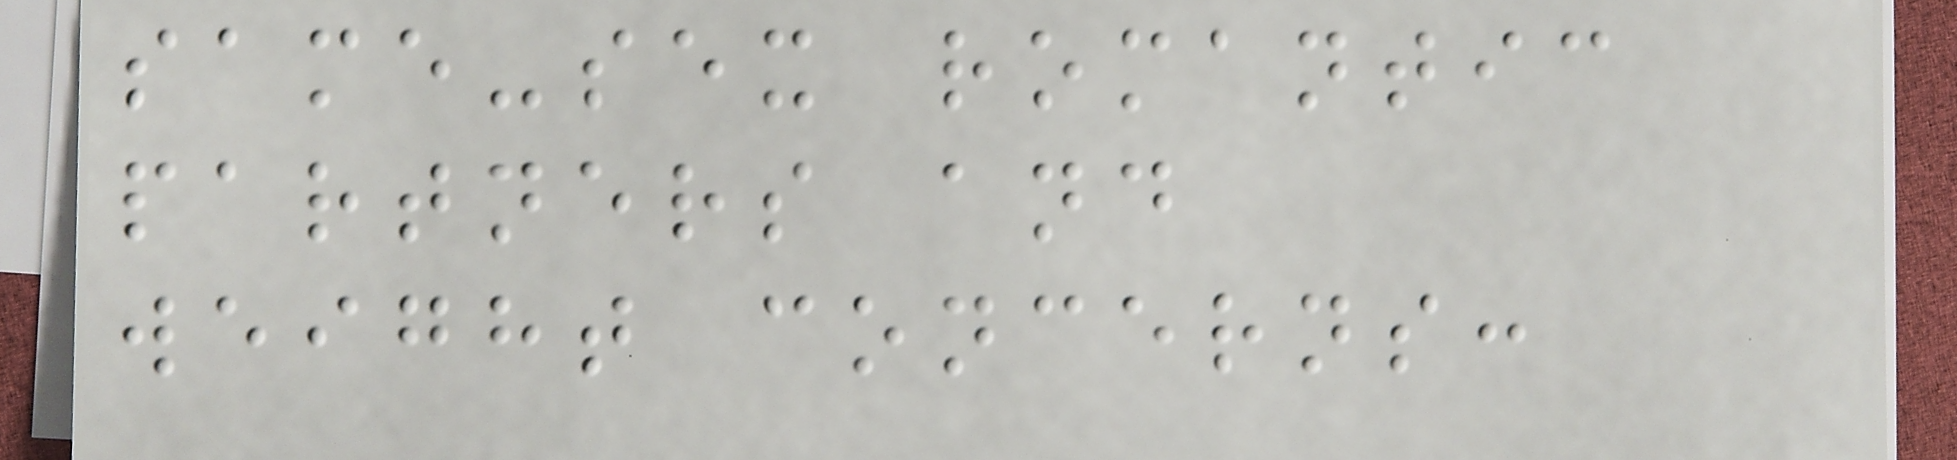same-sex romantic
partners and
weight concerns:
